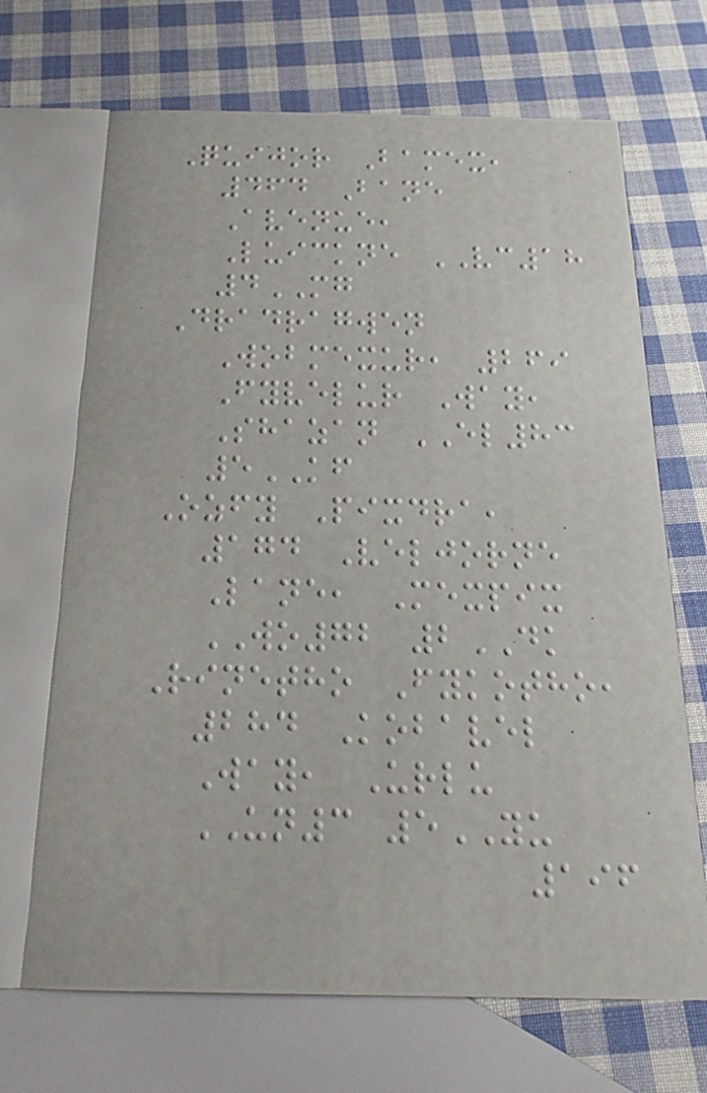Quijor Bamex,
464 Bane
Avenue,
Luickne VC18
4MG
Dradragwen
Wobmexur, 269
Fyvelur Way,
Shazan EL83
5KF
Ozfy Pixdra,
174 Veljorne
Lane, Mexpix
WO72 2DK
Rinetho Fykotho,
284 Kobavel
Way, Urlu
UN3 5YU
196
